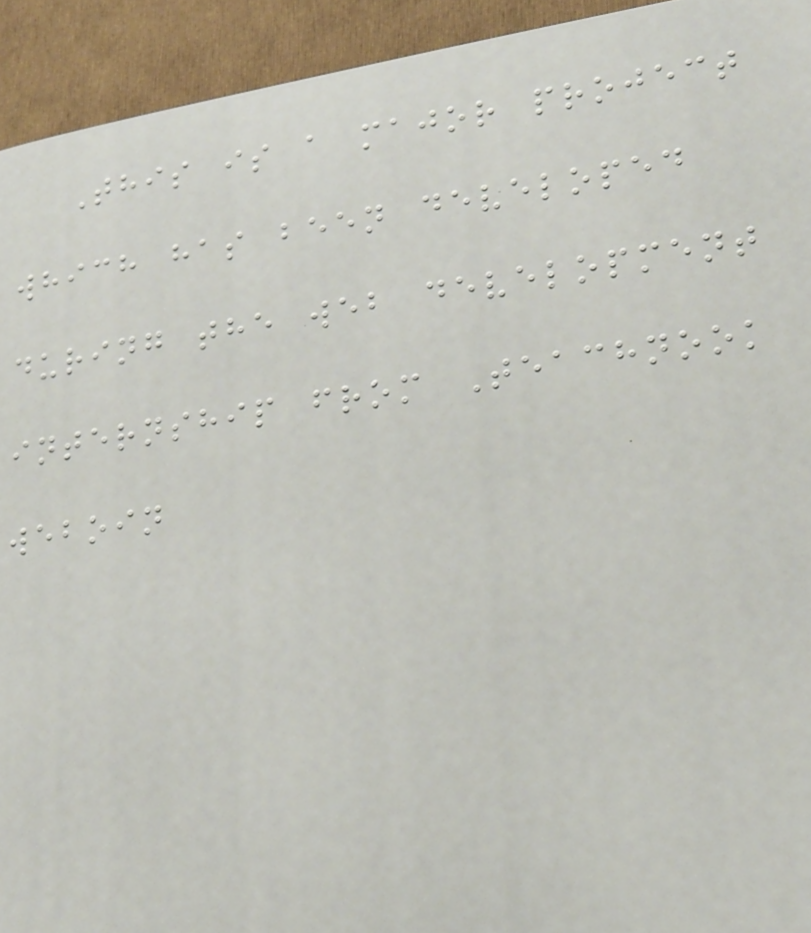This is a major project
which has been developed
during the web development
internship from Teachnook
weboin
